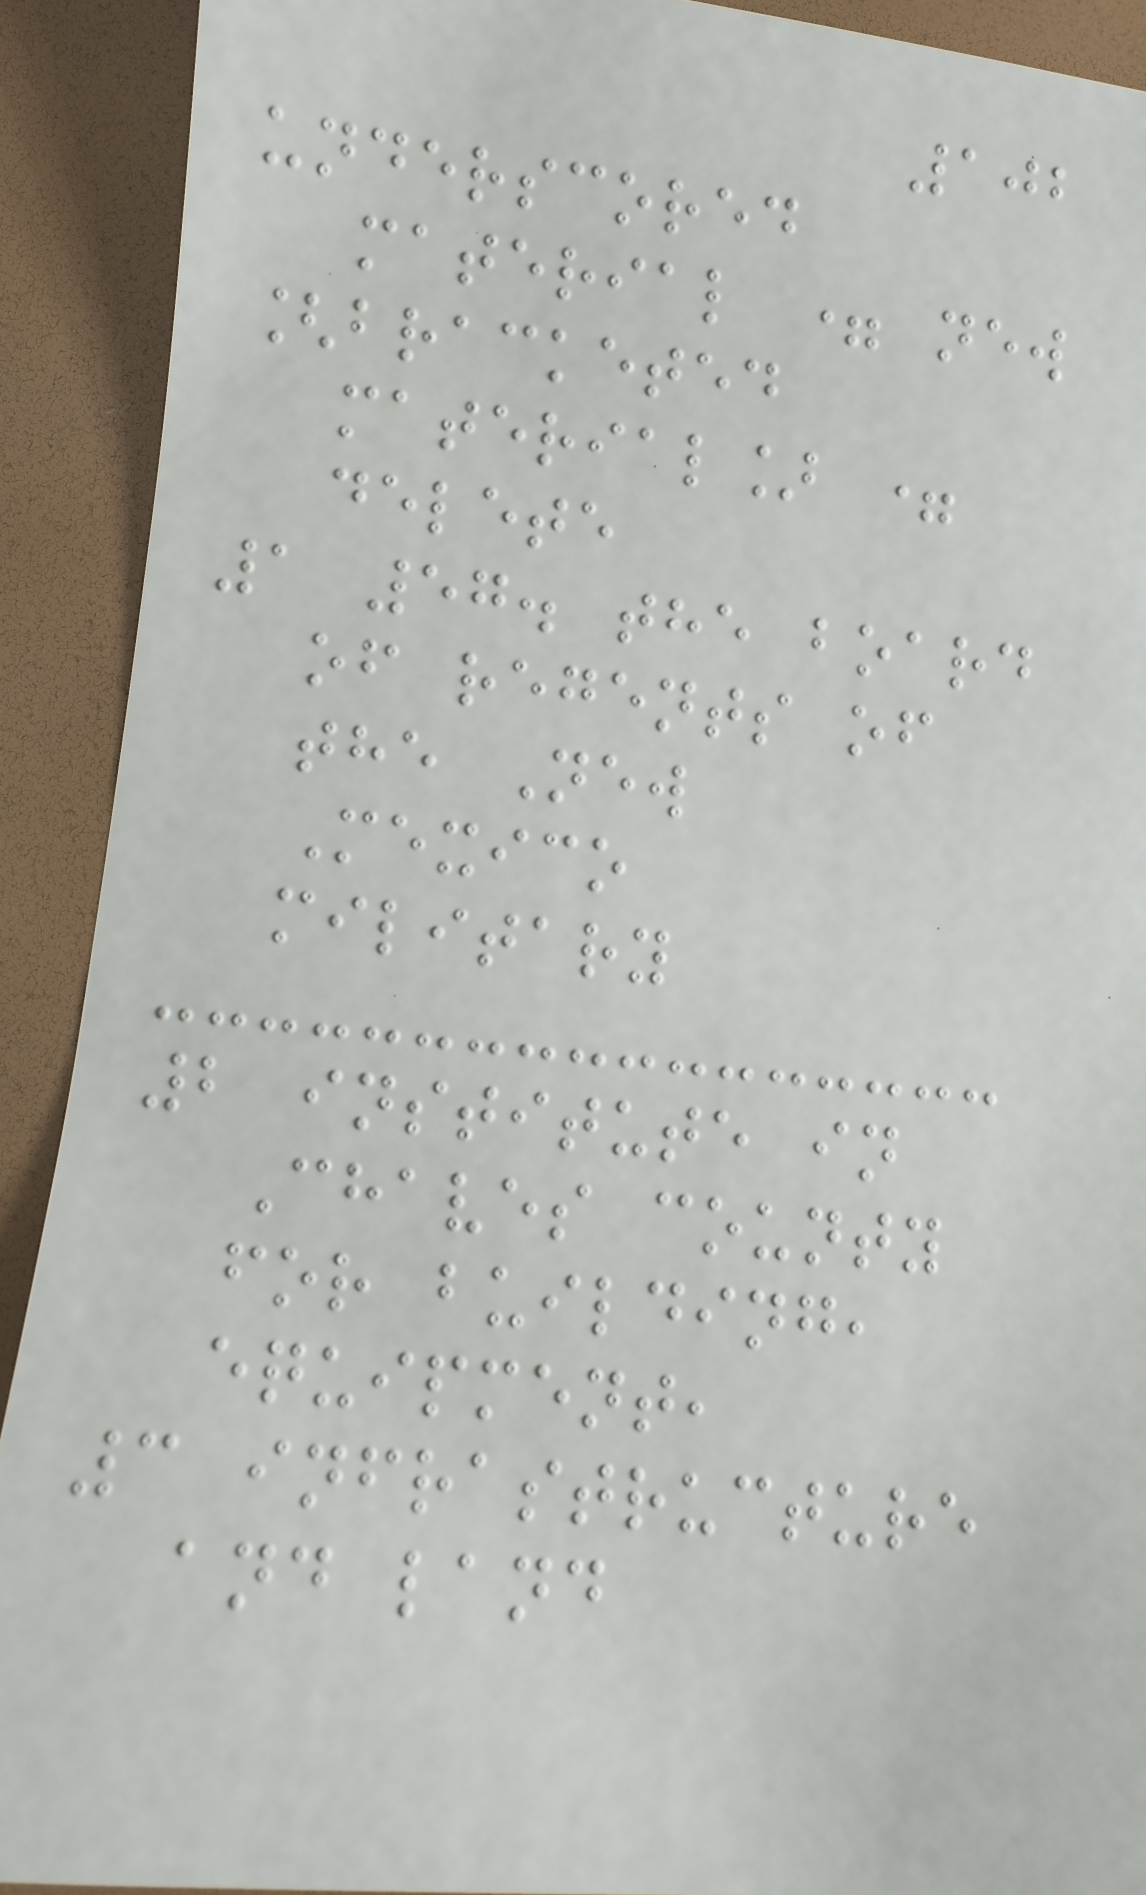102
underscored
material = new
[bracketed
material] =
delete
1 57. the board
of regents of
the New
Mexico
military
2 institute in
Chaves county
for building,
equipment,
3 infrastructure
and land
